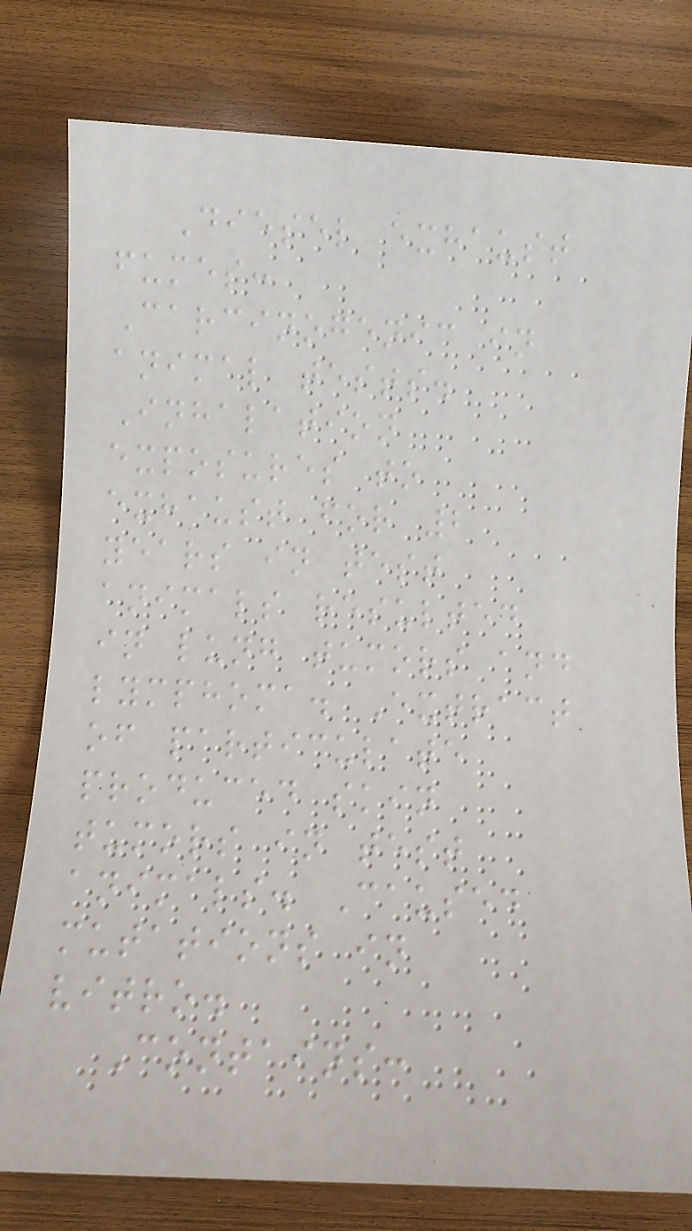Diesel exhaust
fumes:
Carcinogenic in
animal tests.
Inhalation
exposures to
exhaust for 2
years in test
animals resulted
in lung tumors and
lymphoma. Extract
of particulate
produced skin
tumors in test
animals. Caused
mutations in
vitro.
Contains:
